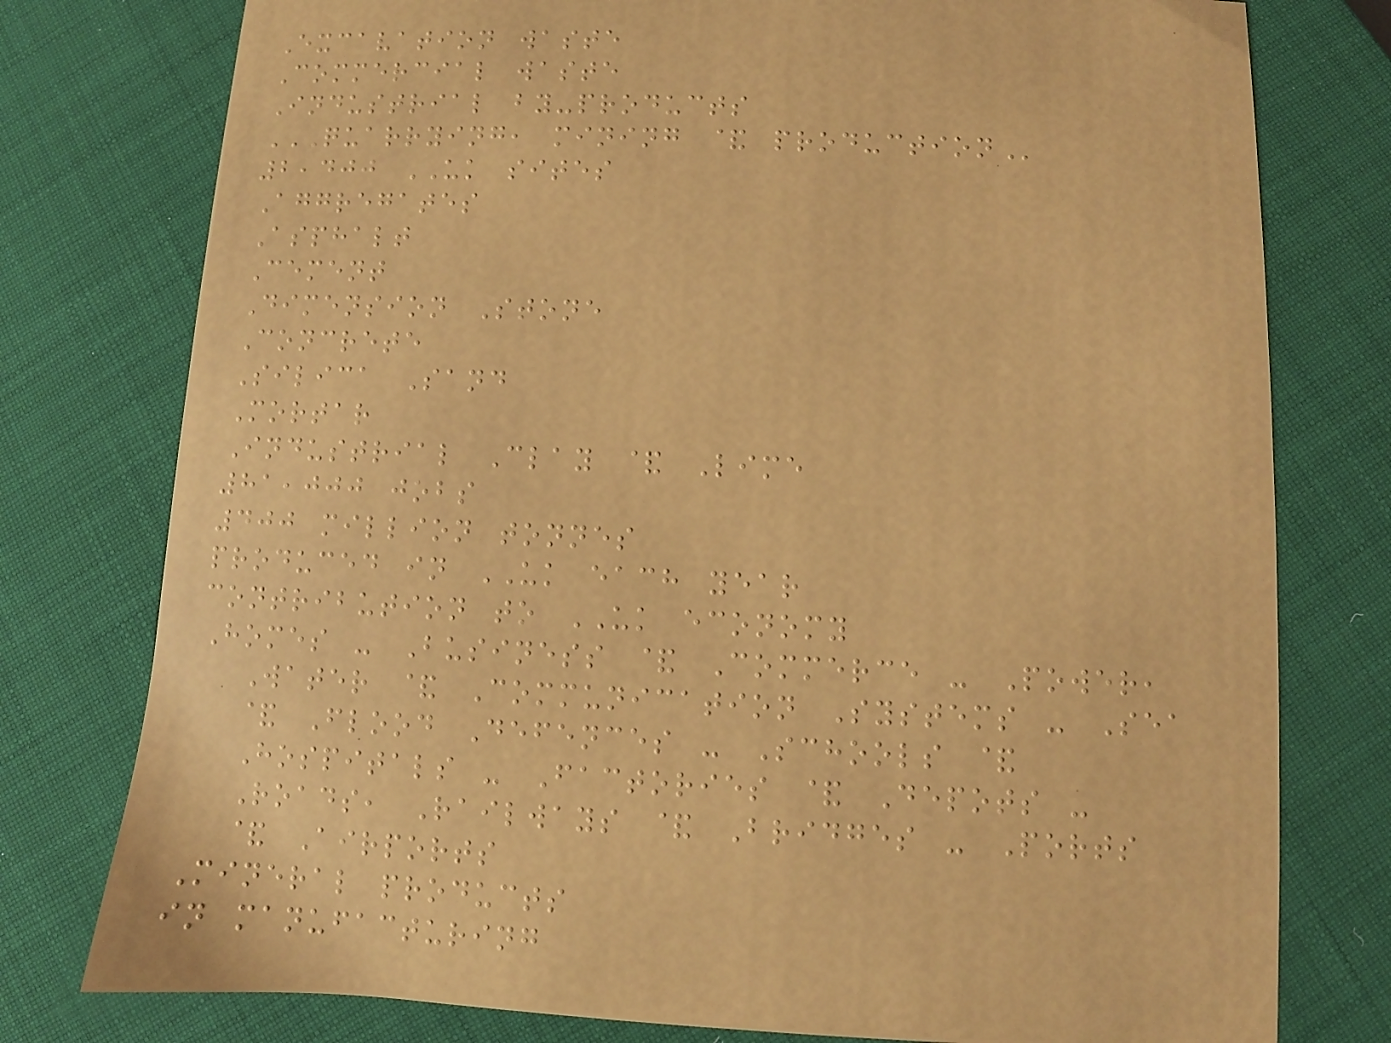Excavation waste
Commercial waste
Industrial by-products
QUARRYING, MINING & PRODUCTION
2,400 UK sites
Aggregates
Asphalt
Cement
Dimension Stone
Concrete
Silica Sand
Mortar
Industrial Clay & Lime
81,000 jobs
400 million tonnes
produced in UK each year
contribution to UK economy
Homes - Business & Commerce - Power,
Water & Communication Systems - Sea
& Flood Defences - Schools &
Hospitals - Factories & Depots -
Roads, Railways & Bridges - Ports
& Airports
Mineral products
in manufacturing
